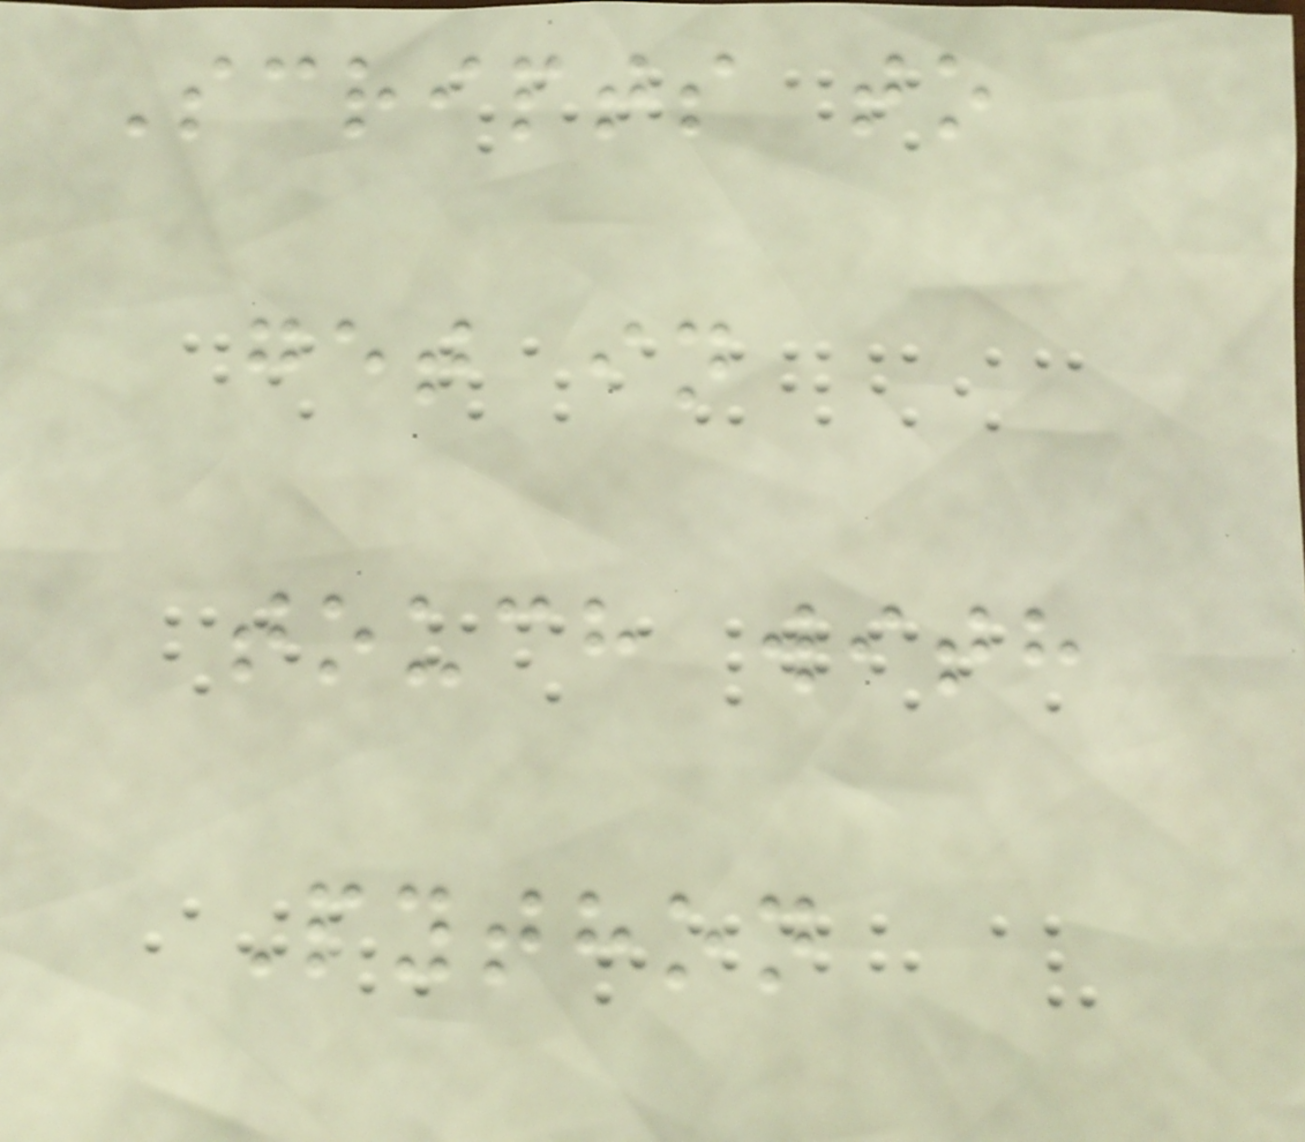Scripts to
get in
touch with
Python
